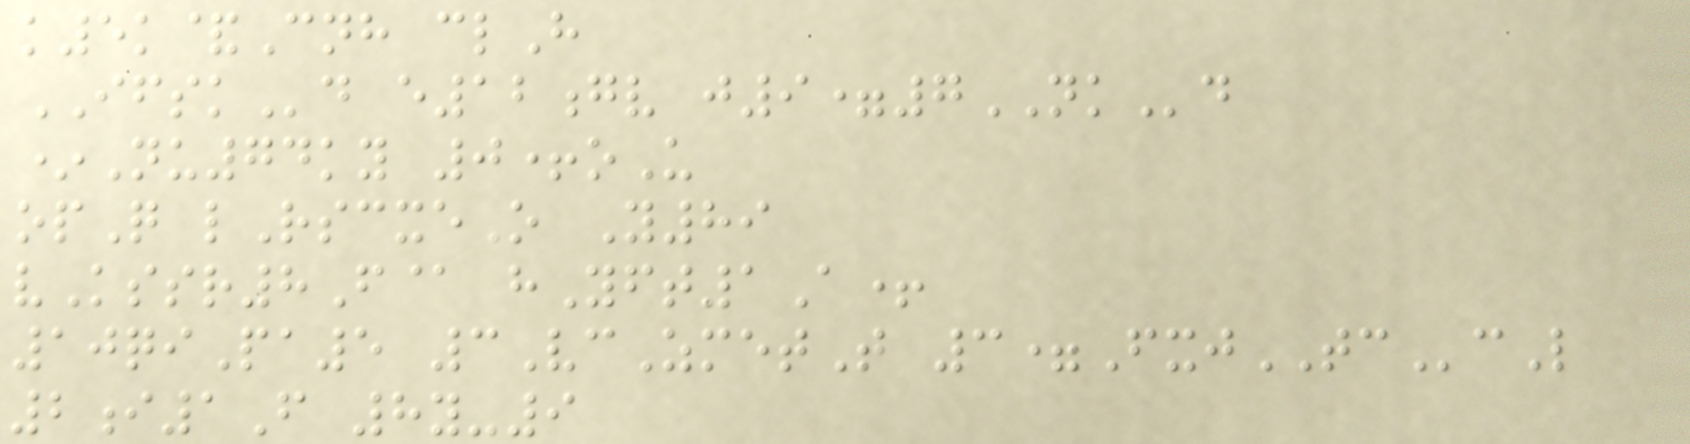k5k&Cnh clH
IFSKd e12gv j9=7NKd
*Nu74ky 0+oU
opQ lRscxeO Y89
vKssr8F@ hYft1A+
10qiPa5 3VcZmetT 3=FxjTCcL
2i1F 8y-9
